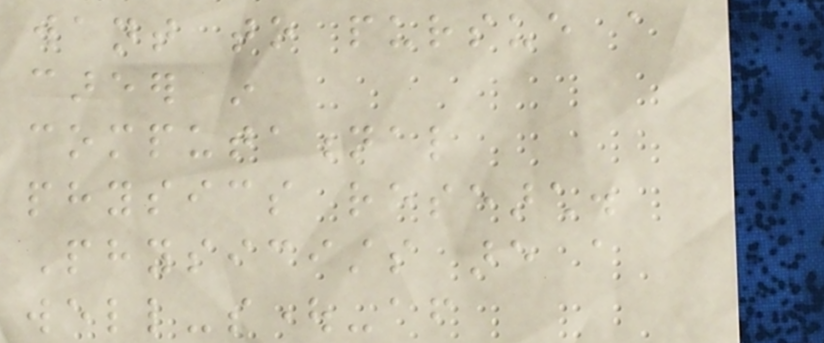want to pursue a
career in
computational
physics research.
Physicists are a
well-sought-after
